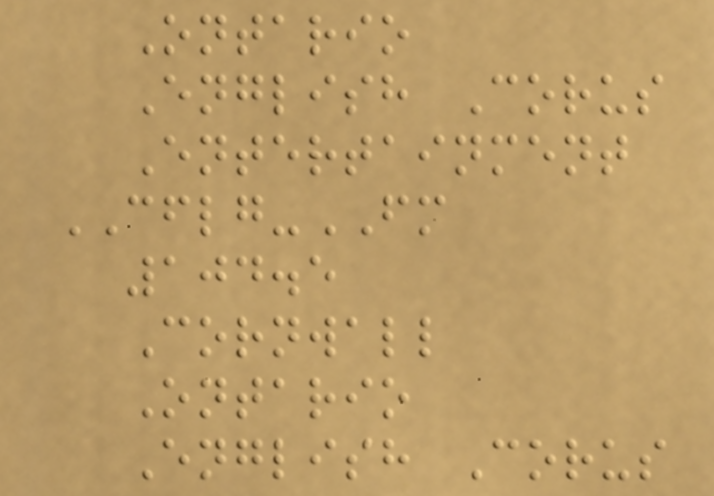Ontario
English Corus
Entertainment
CFLG-FM
104.5
Cornwall
Ontario
English Corus
